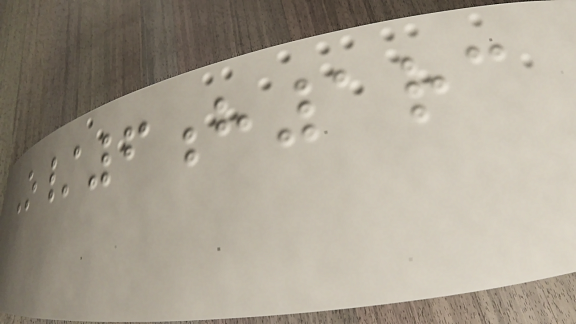O/6h1rc
